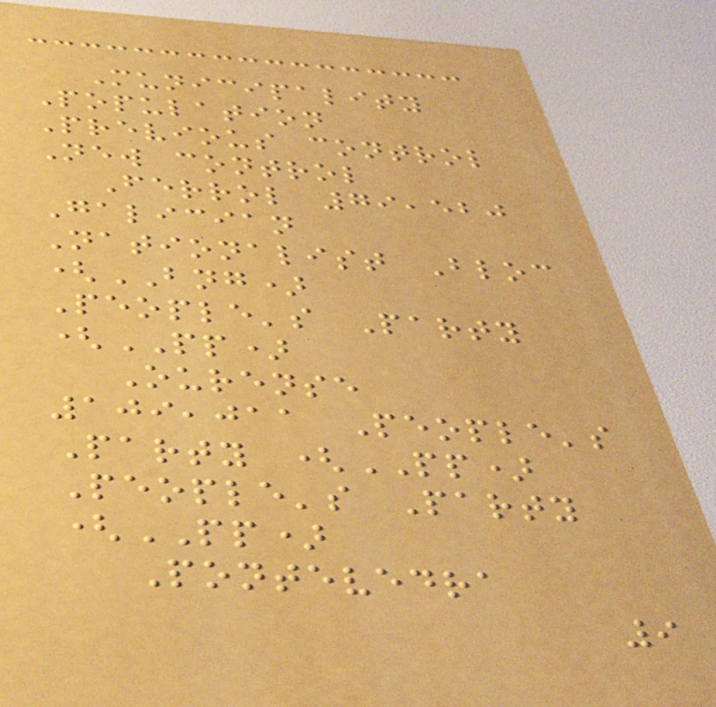Municipality
Population
Previous control
New control
Ferrol 79,520
Galician
Nationalist Bloc
(BNG)
People's Party
(PP)
Ourense
109,011 People's
Party (PP)
People's Party
(PP)
Pontevedra
9
